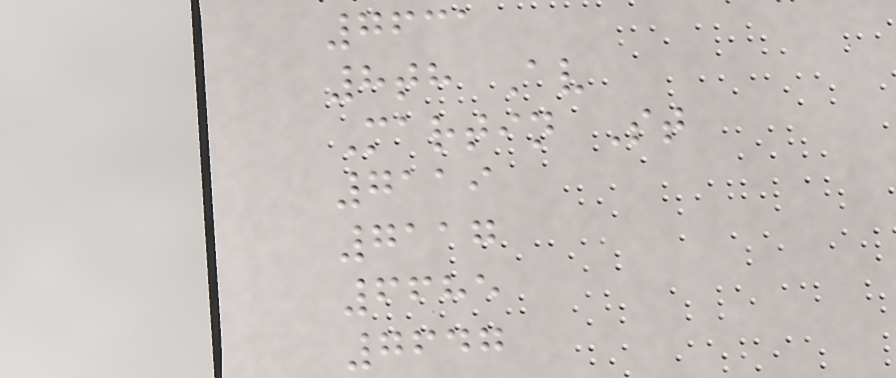7631
8th Av
Martin St
7119
7117
6685
7647
